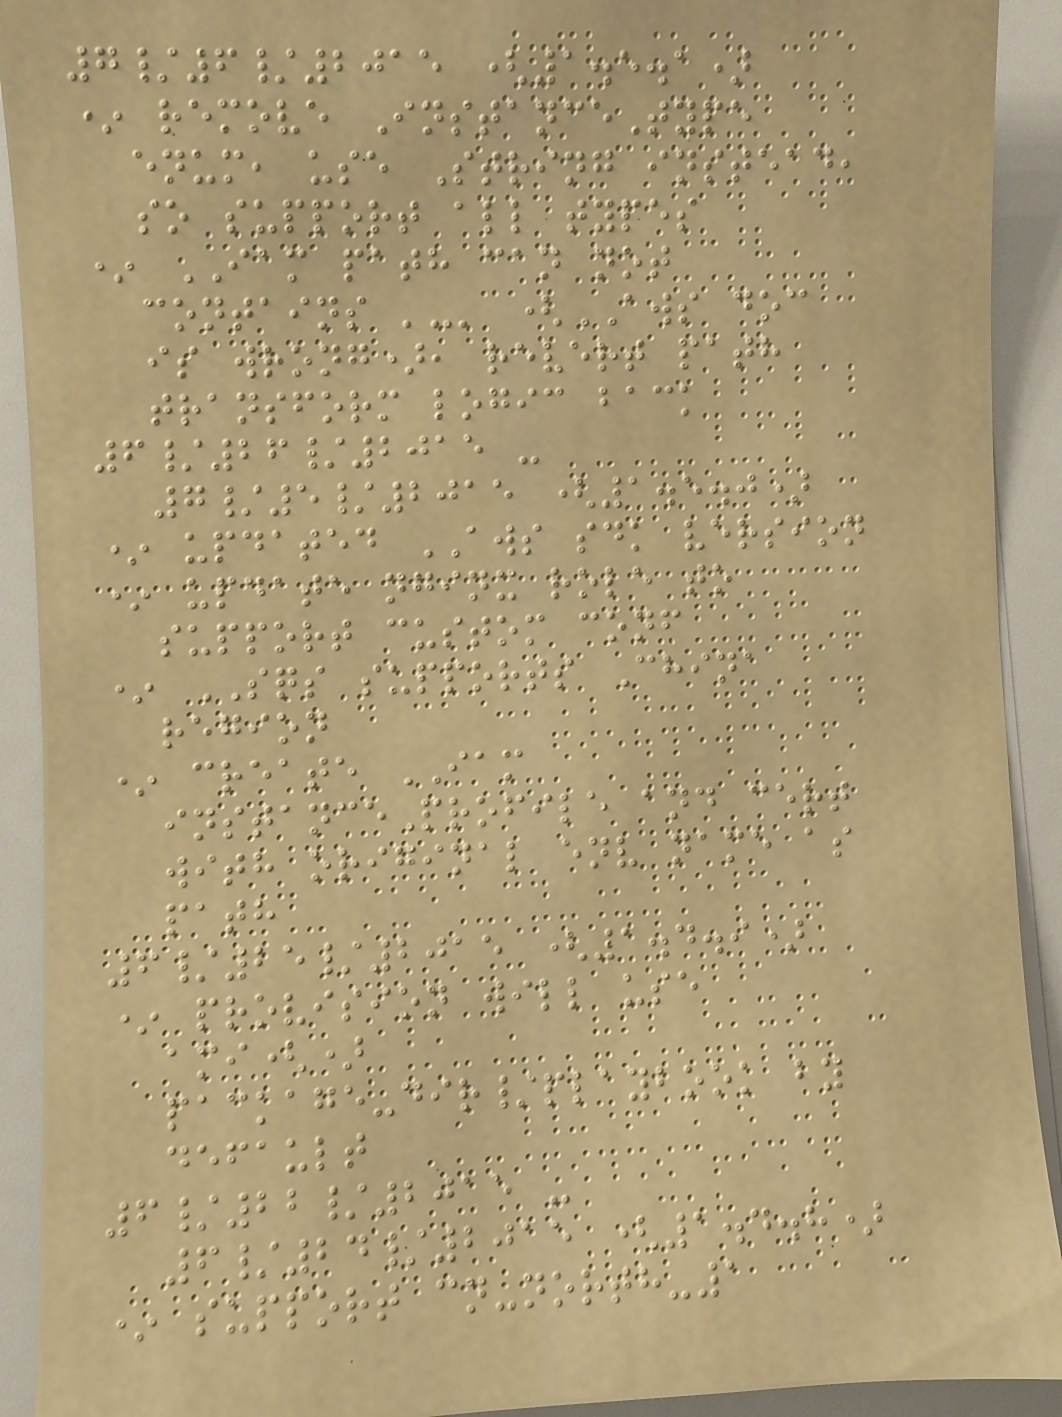7/6/2015 (1.5.1)
* remove InstanceType
enum, use String instead,
so support all types
* IAM path can not
contains '-' (AWS doc
is wrong), revert path
transform logic back
6/26/2015 -
7/5/2015 (1.5.0)
* updated AWS sdk version
* update nginx role to
support custom conf
* SQS supports China
region
* create IAM
instanceProfile and cert
with original env name as
path
6/25/2015 (1.4.9)
* provision will use
ami()
package-dir/playbook by
default
6/22/2015 -
6/24/2015 (1.4.8)
* support cn-north-1
